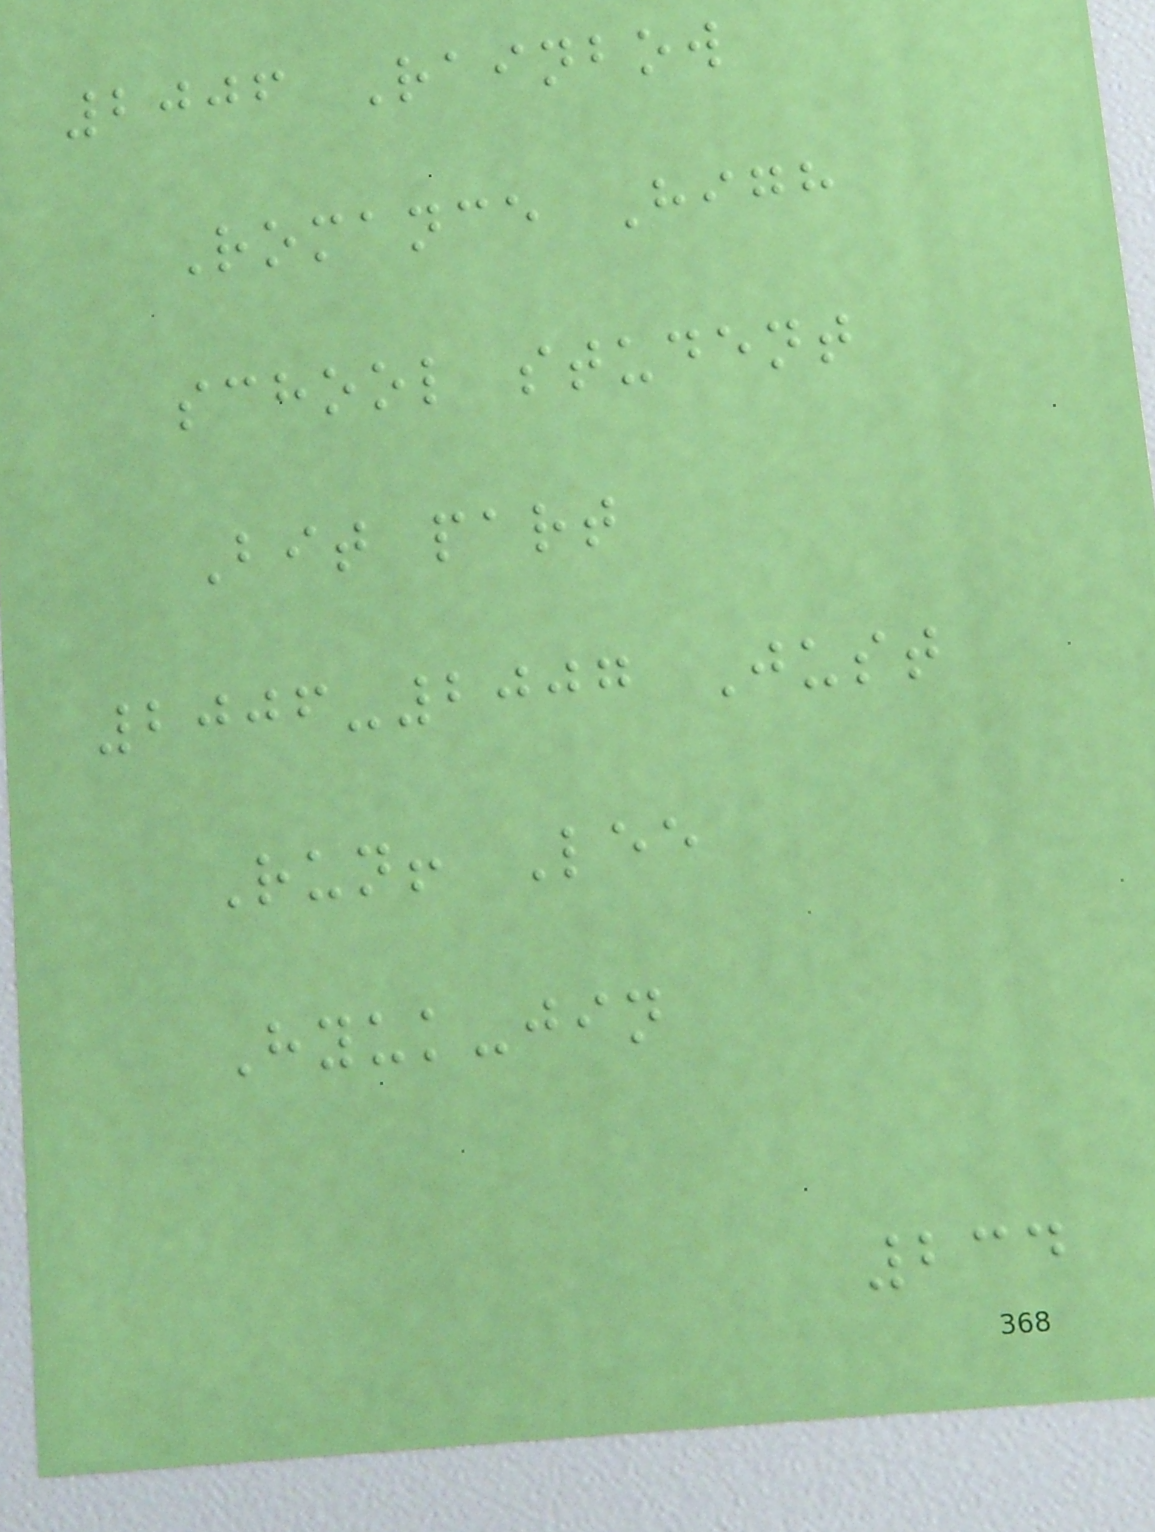2006 Rainbow
Romance High
school student
Bit part
2006-2007 Just
Run! Lee
Hyuk-jin
234
